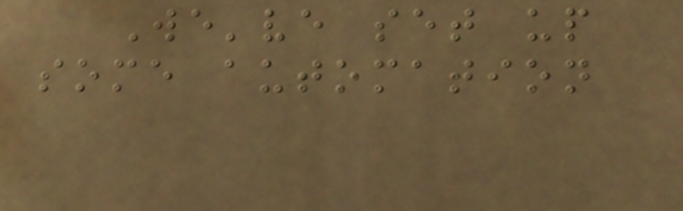We've set up
some automation
